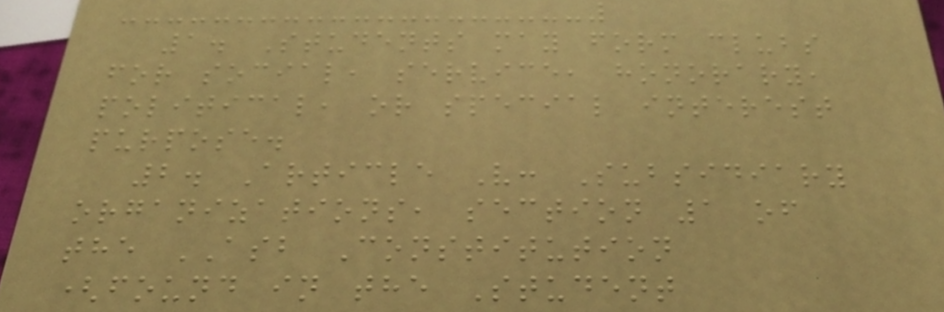1. Students may form clubs
for social, service, honorary,
political, or special interest
purpose.
2. Article V: Subsidiary
organizations, section 1 of
the ASB Constitution
(found in the Student
